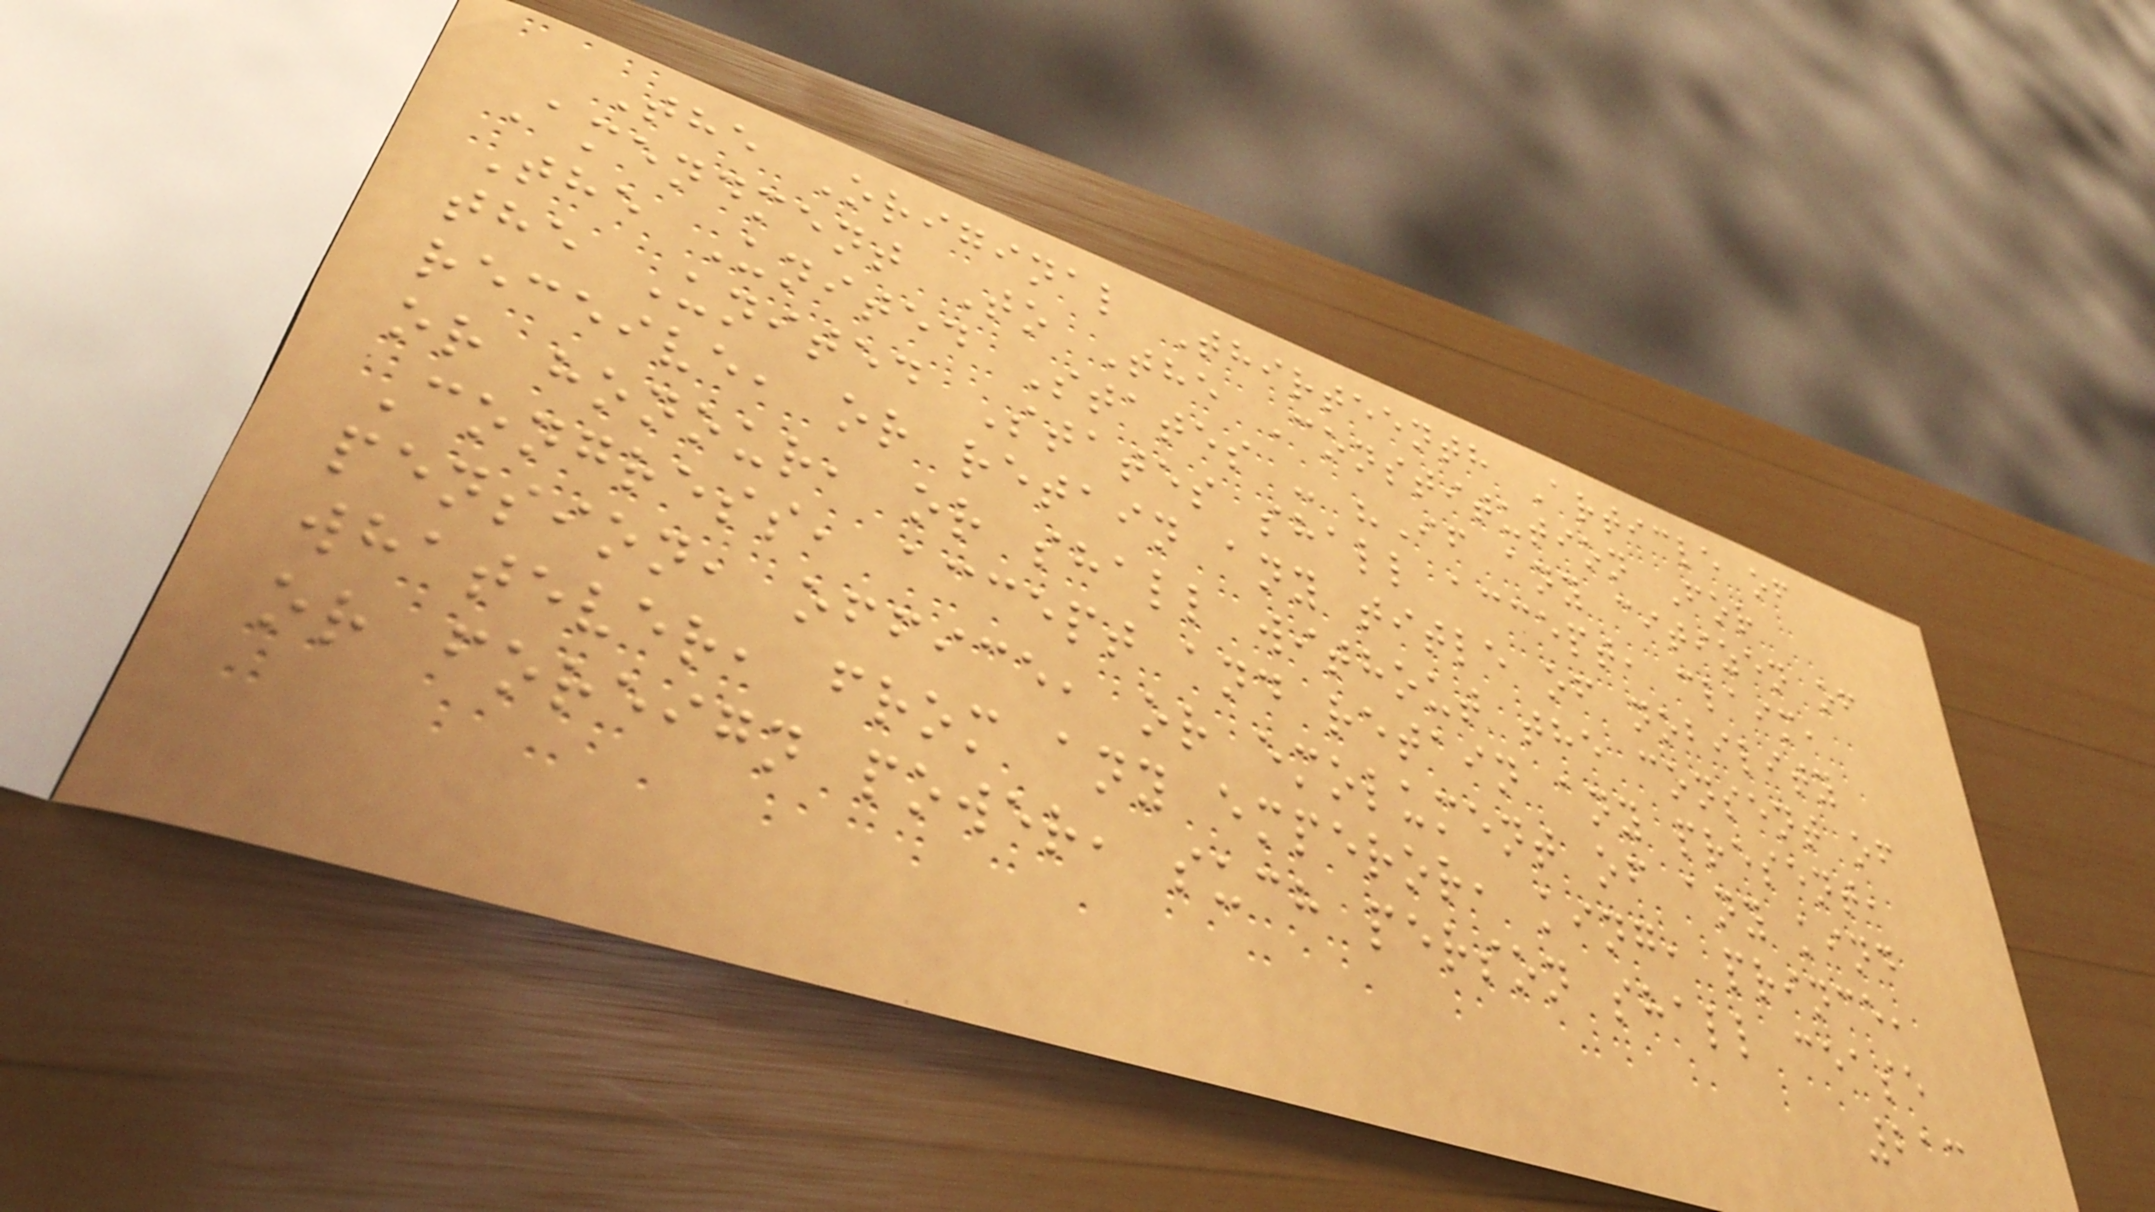The Original Thirteenth Article of
Amendment To The Constitution For
The United States - "If any citizen of
the United States shall accept, claim,
receive, or retain any title of nobility
or honour, or shall without the consent of
Congress, accept and retain any present,
pension, office, or emolument of any kind
whatever, from any emperor, king, prince,
or foreign power, such person shall cease
213
